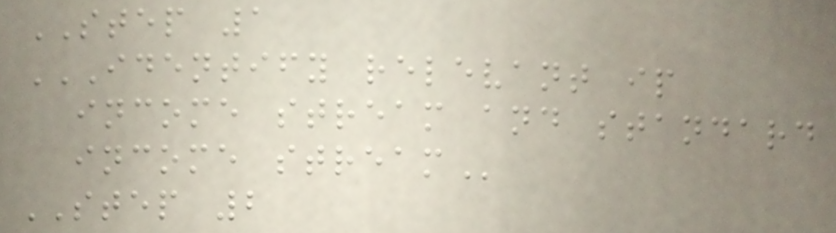STEP 1
IDENTIFY RELEVANT IP
INCOME STREAM AND STANDARD
INCOME STREAM
STEP 2
